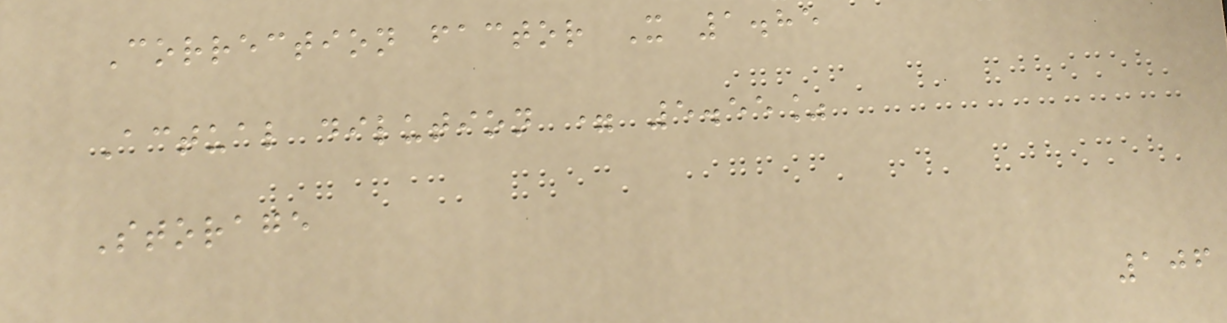Correction factor X 1.85
Actual dilution = 5.55%
Storage
106
